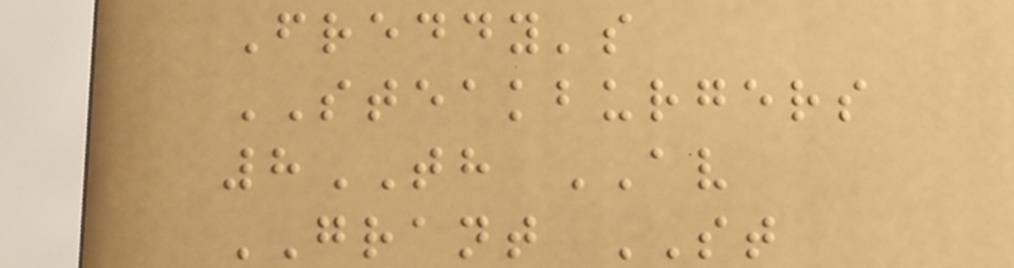Freddy's
STEAKBURGERS
8TH AV
GRANT ST
